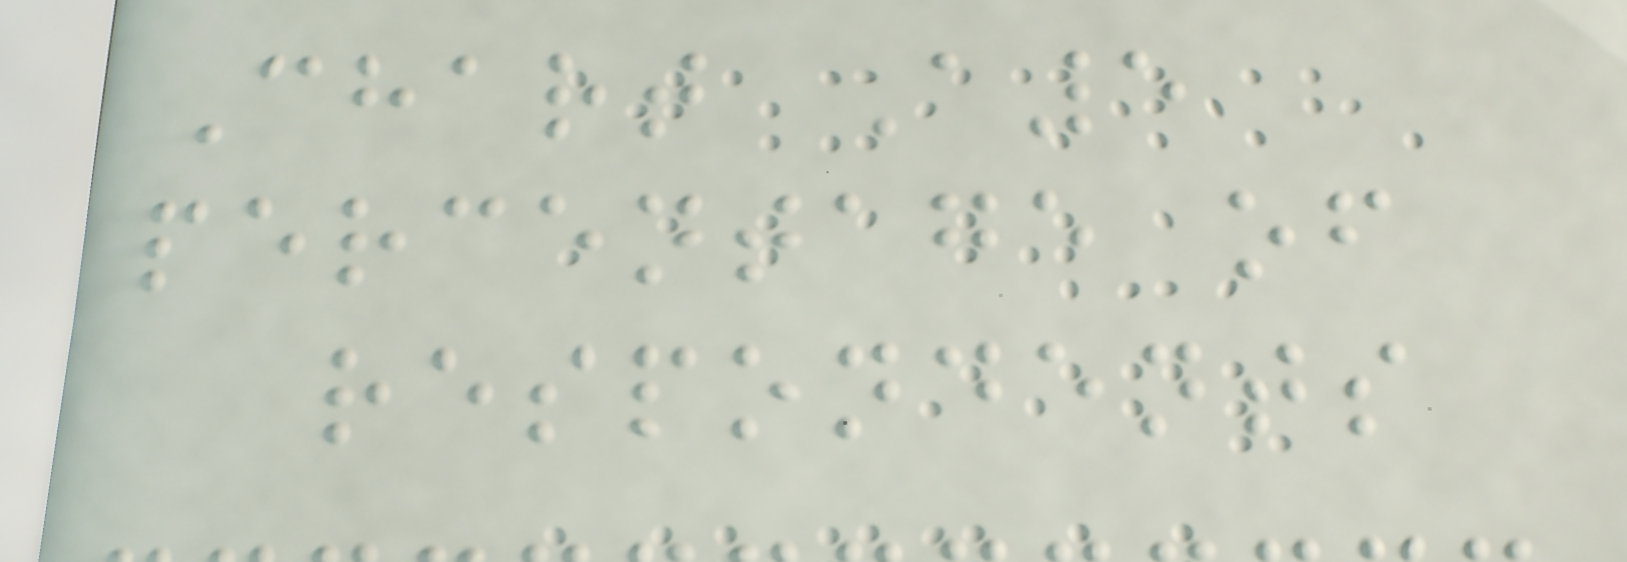Chart A5
percentage of
respondents
